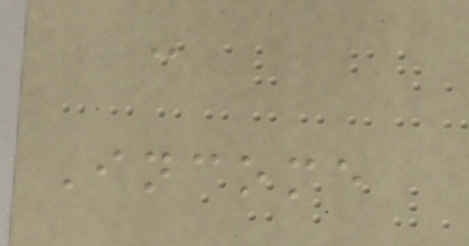-
Income
